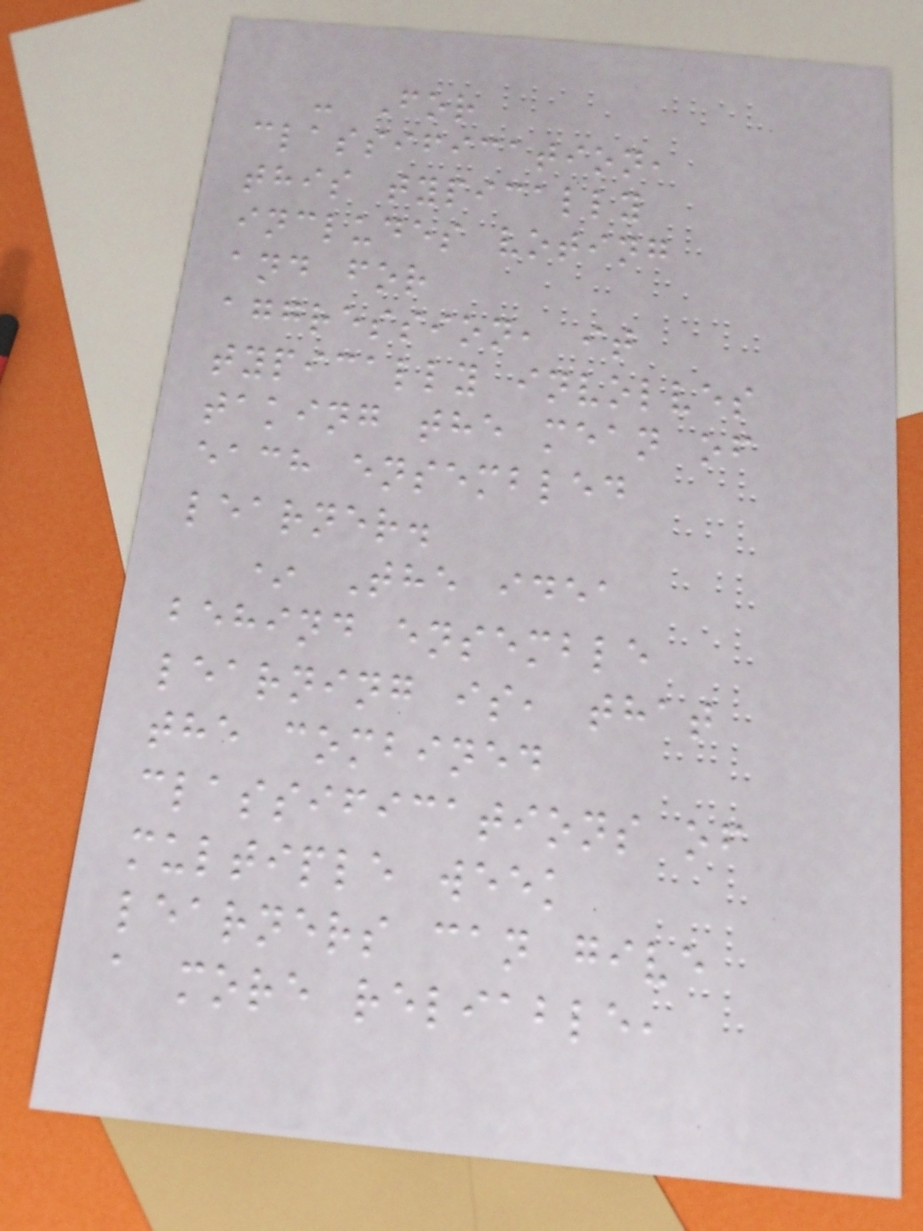- For
classification,
this typically
includes voting
and for
aggression, it
typically involves
taking the mean of
each ensembled
learner.
* The idea
behind ensemble
learning is, that
the combined
classifications of
multiple week
learners can give
a more reliable,
